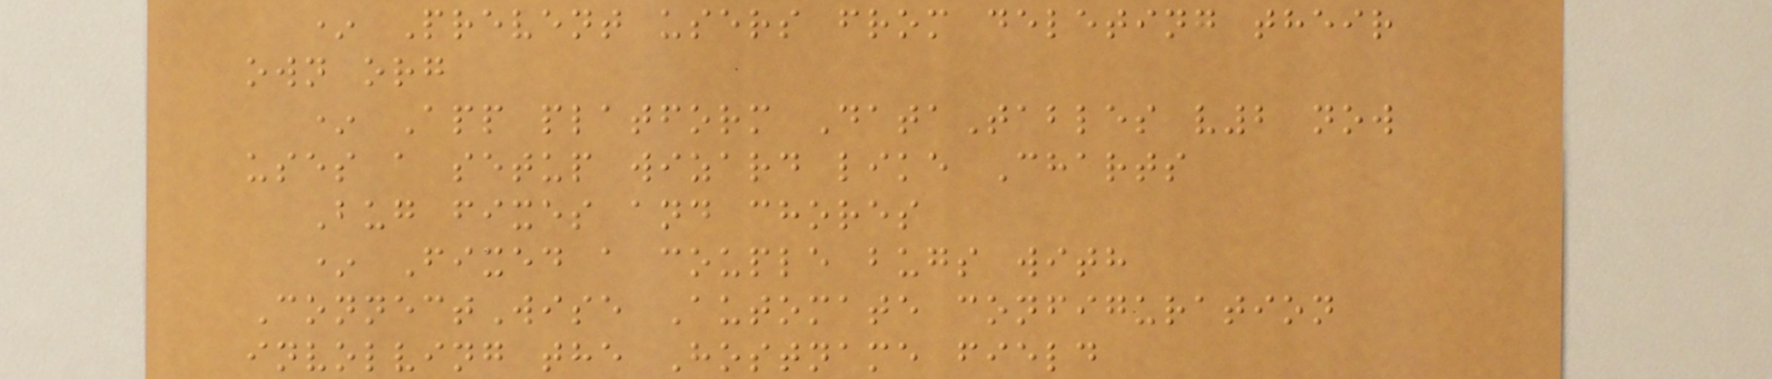* Prevent users from deleting their
own org
* App platform DataTables v2 now
uses a setup wizard like Charts
Bug fixes and chores
* Fixed a couple bugs with
ConnectWise Automate configuration
involving the Hostname field
